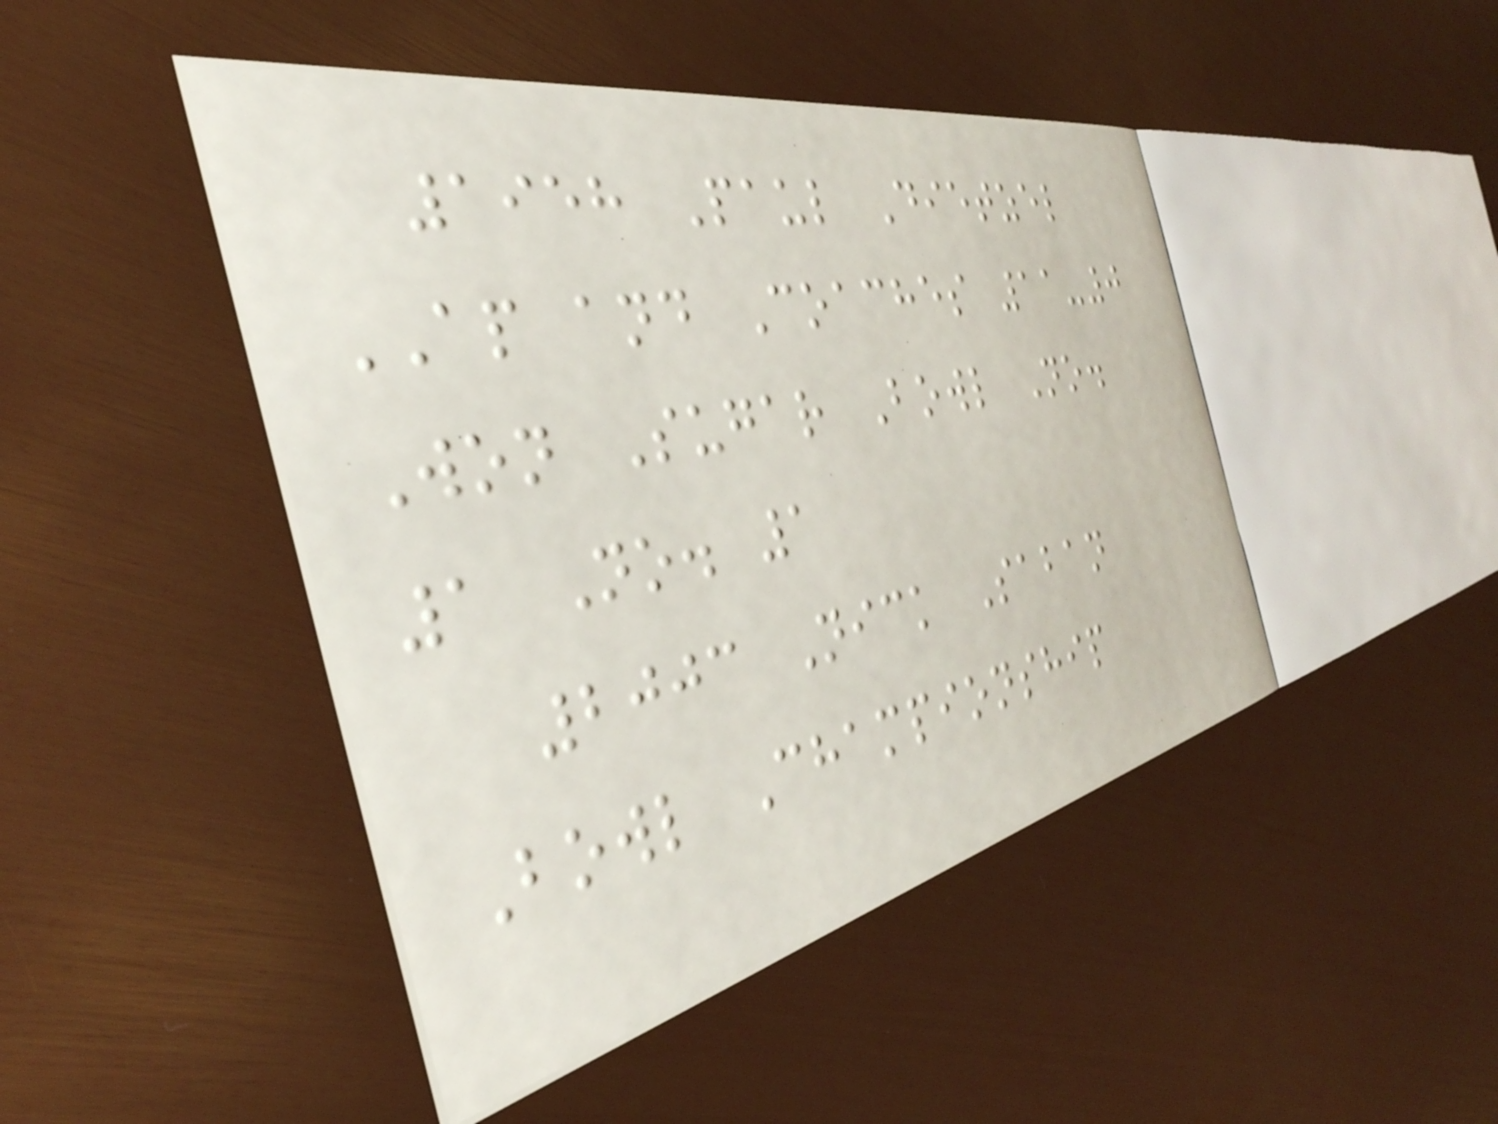1958 Paul Dietzel
AP and Coaches 11-0
Won Sugar Bowl No.
1 No. 1
2003 Nick Saban
Bowl Championship
